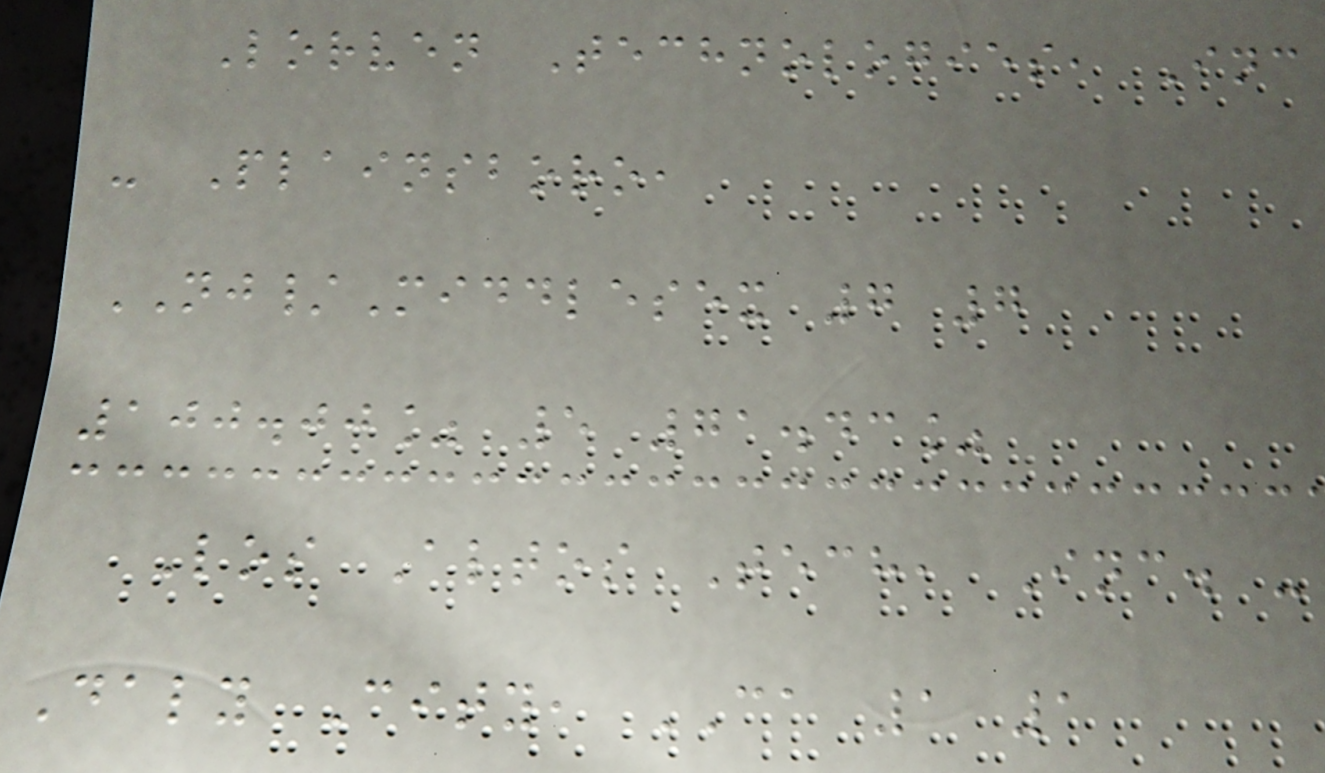Lorven Technologies, Inc
- Plainsboro,
NJ/Middlesex 7 7
100.00% 5 71.43%
Los Altos Tech, Inc. -
Daly City, CA 1 1
